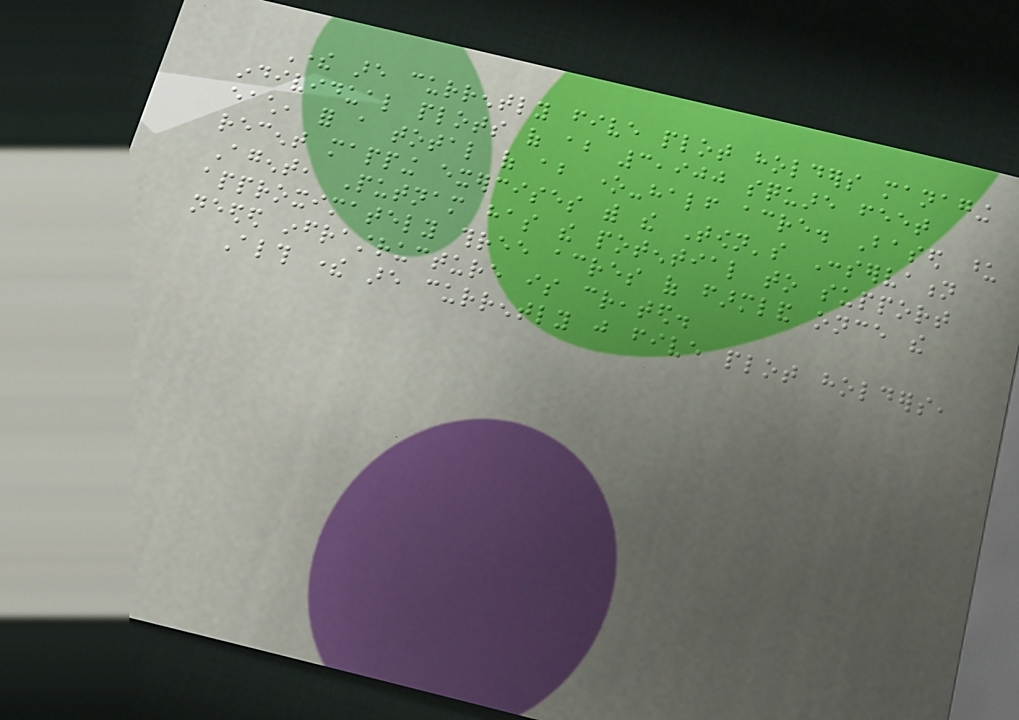There are currently five plot holders managing
individual plots of about 3,900 square feet
each, for a total of about one-half acre. Based upon
recent mapping exercises with the Town's Conservation
Agent, Putnam has the potential to support
approximately three acres of farmland once the
needed infrastructure is created.
Although there are currently just five plot holders,
